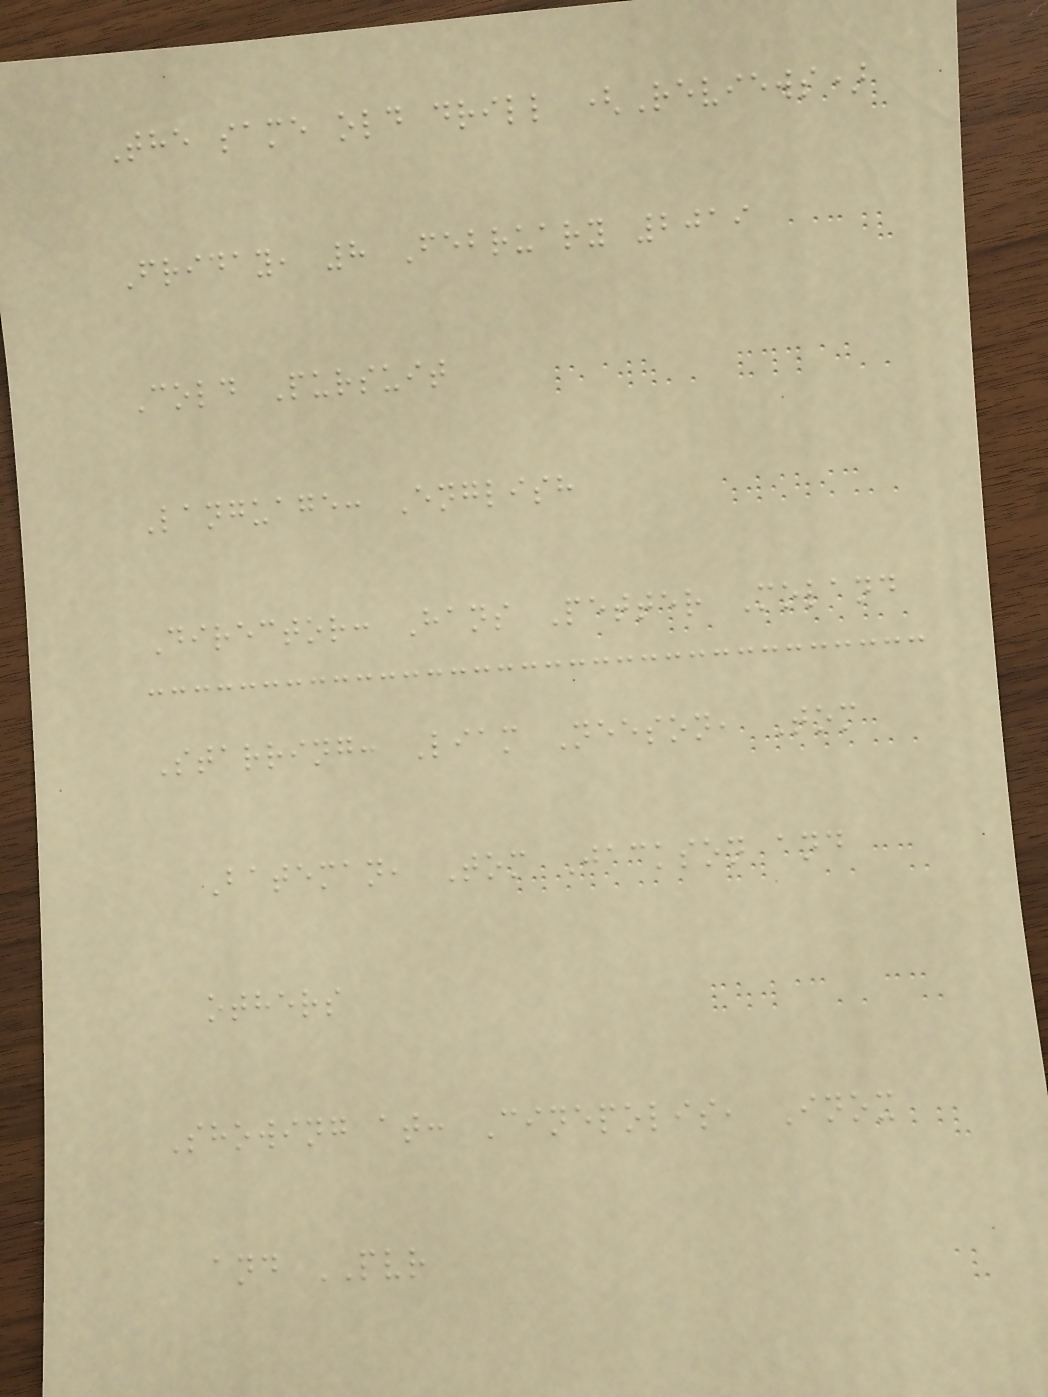The same old drill (Reviews)
Friday, 8 February 2019
Cold Pursuit
Language: English
Director: Hans Petter Moland
Starring: Liam Neeson, Tom
Bateman, Tom Jackson and
others
Showing at: Cinepolis, Inox
and PVR
